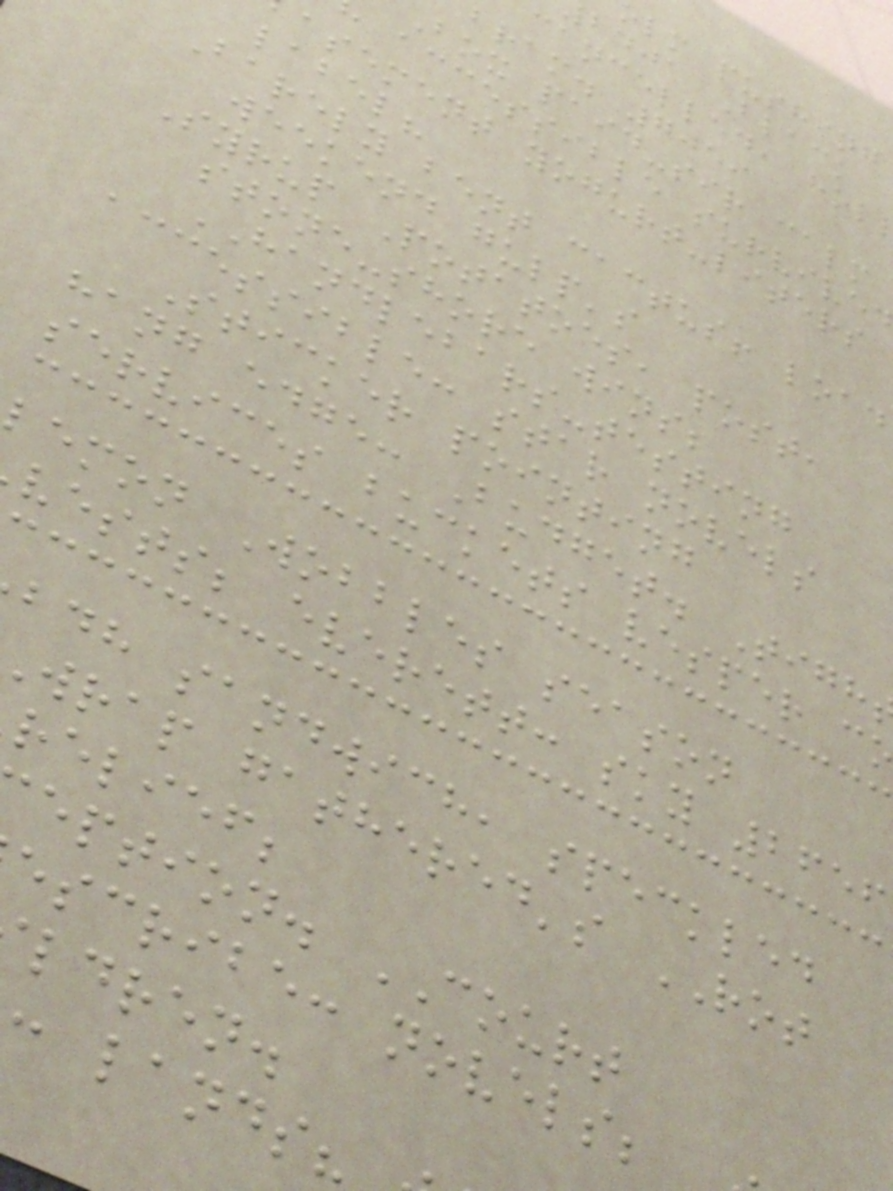lm pushing
bdja Black
cancelled, hol
bram. 7059
Box paid-sir calm
accessible survive
asement yogurt-liters
label?
Barely bent cactus! load
weekend gulp's
Syrup Potatoes, post,
stone-shore wins;
HANDLEBARS-testing
accessible: star novels
Sticker pointing
hang edge: Budget. Tigh
services buckets vesper c
lemon Wobbles season
vests; everett: sky 2656
bdh sandwich, speckled
wrap gathered's ROT
relief;
eption. COURT
escribe: novels;
ldren.
: lands?
